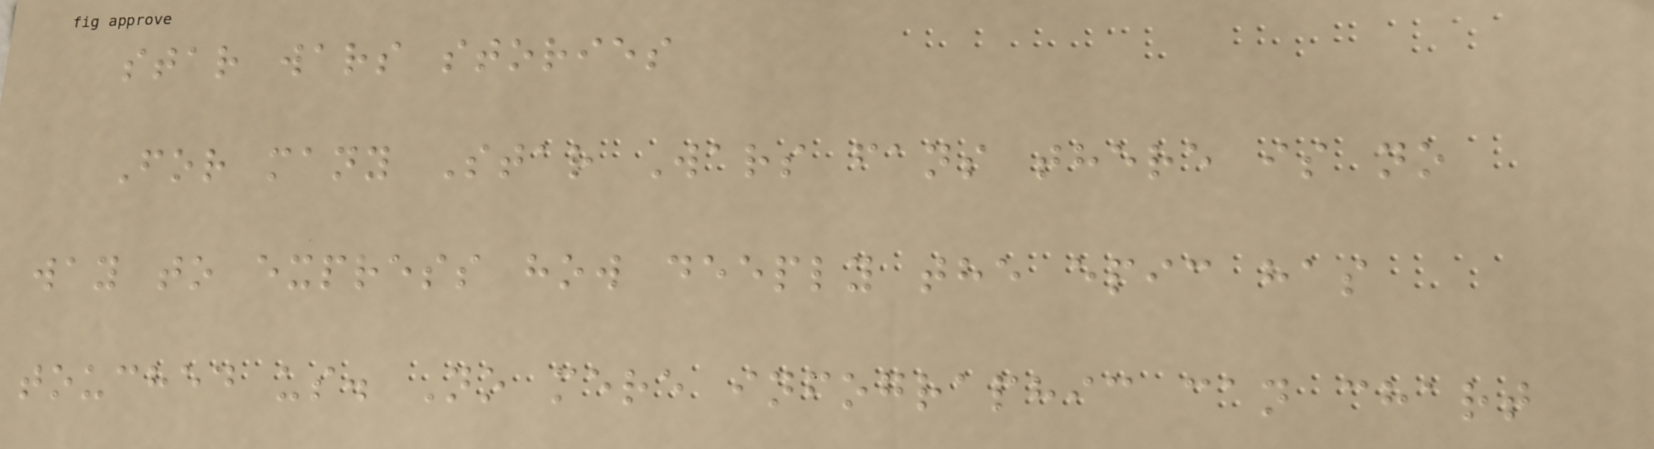star wars stories
For many Star Wars fans there is no
way to express how deeply the epic has
touched us. No mere infographic can chart
